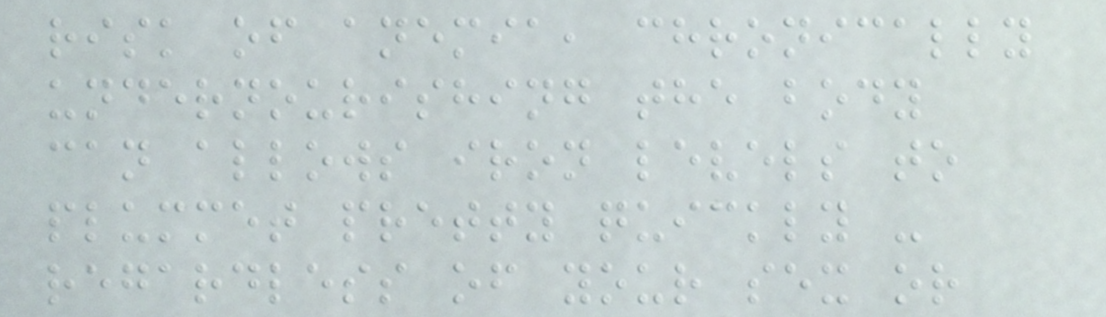risk of anemia, chronically
undernourishing the body
can allows iron levels to
plummet pretty quickly -
regardless of your sex or
